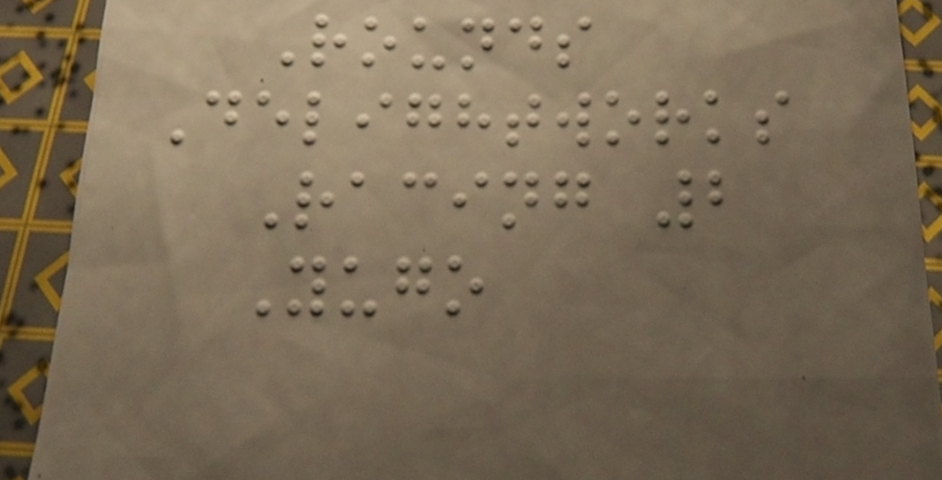Rounds
Delightworks
Racing 2
Yugo
